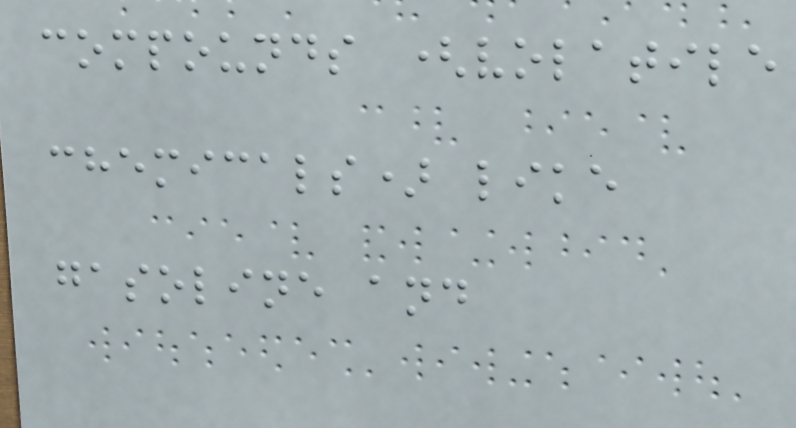compounds (volatile
chemicals) like
gasoline and
